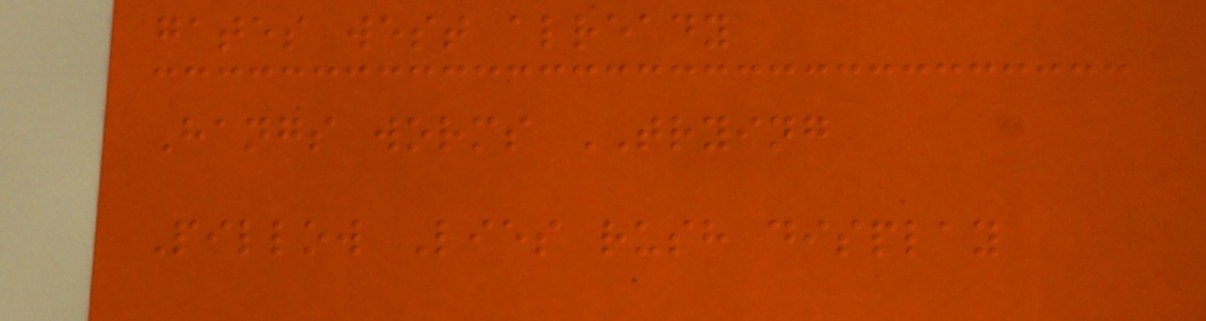gates west already
Hangs worms TRYING
Pillow Lies rush display
